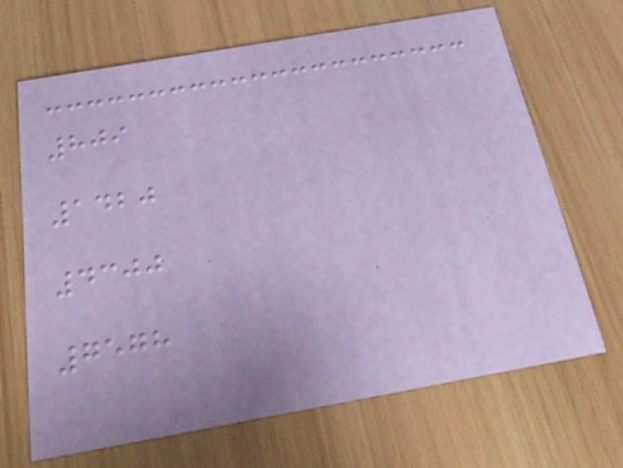809
1420
4300
7578
